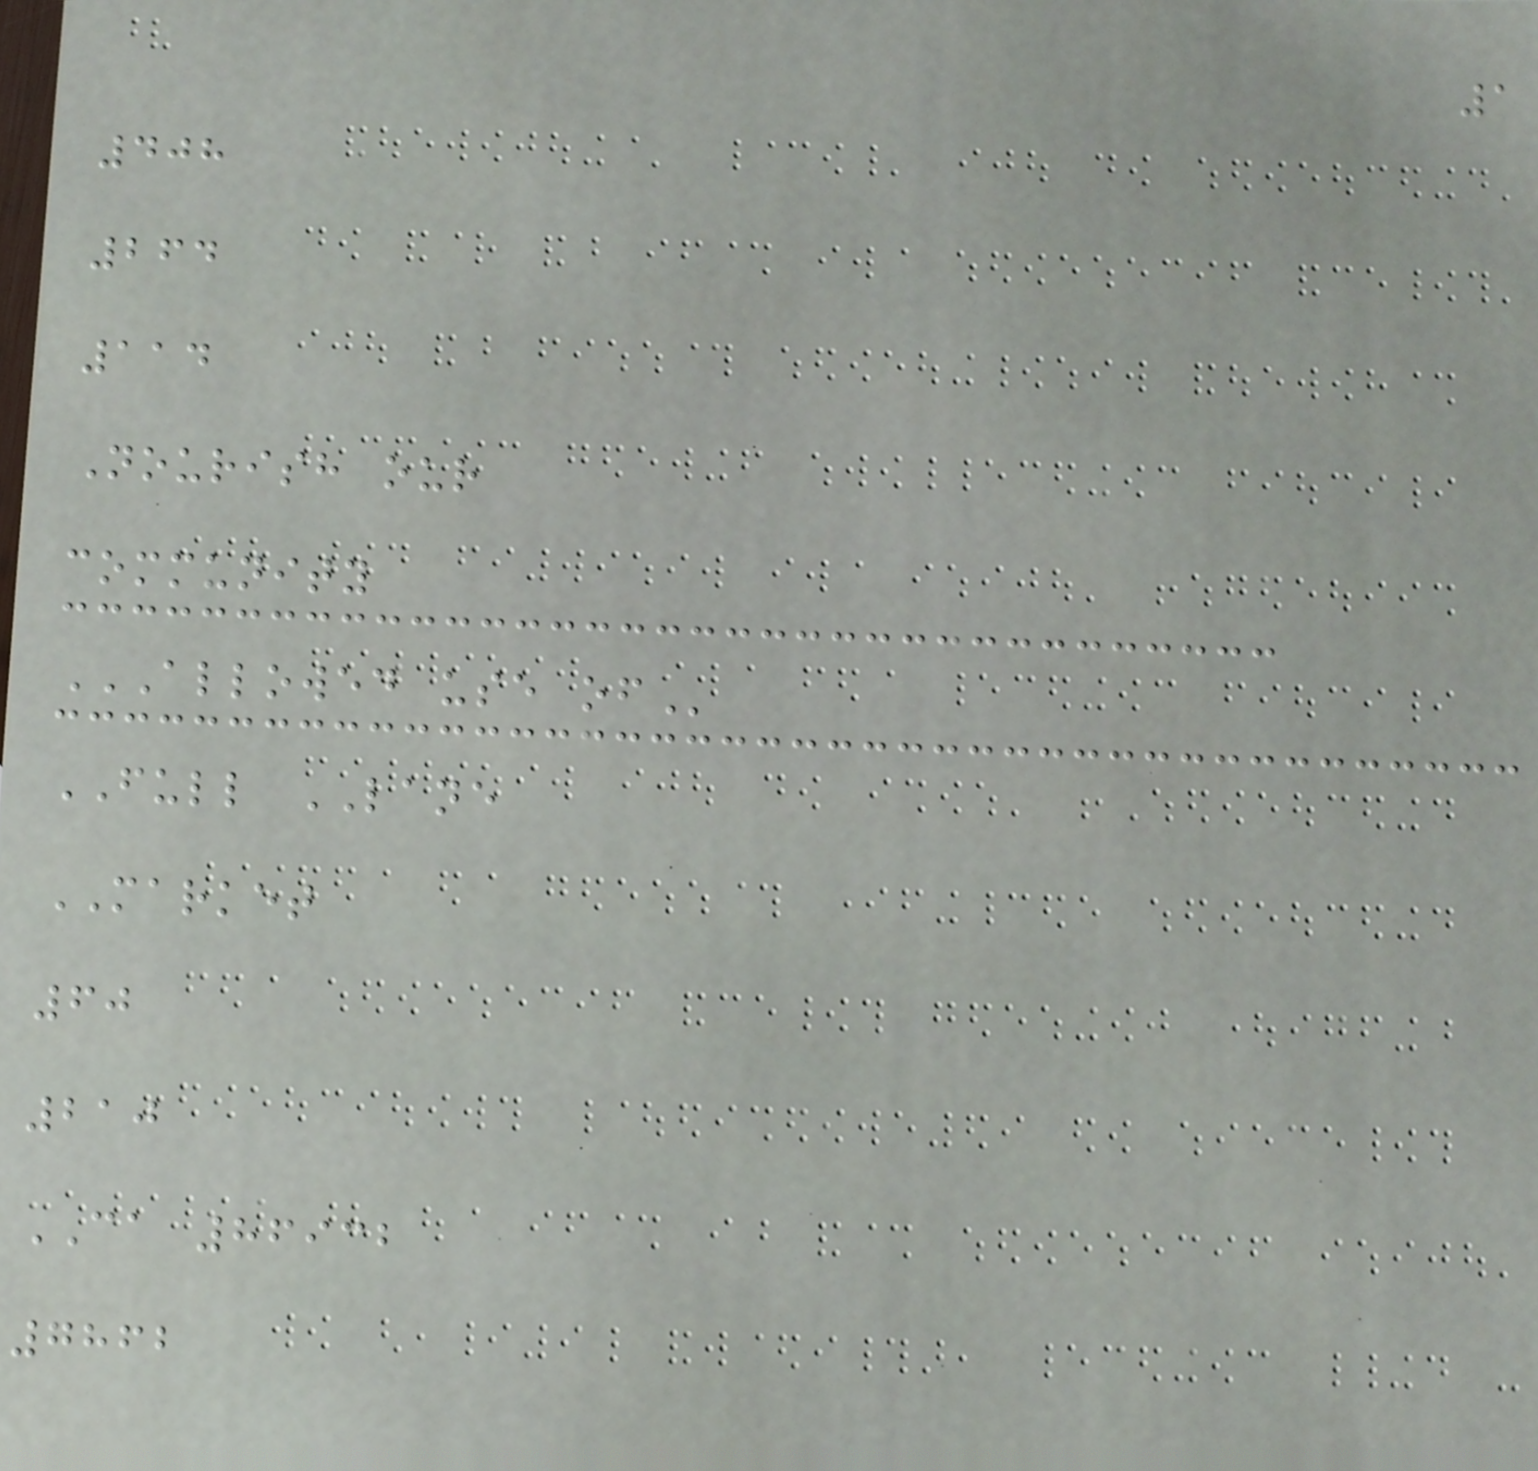1
408
264
114
Nourish our
community
ALLOWED USE OF
FULL LANE
MARKET
60
210
CA 86932
7862
